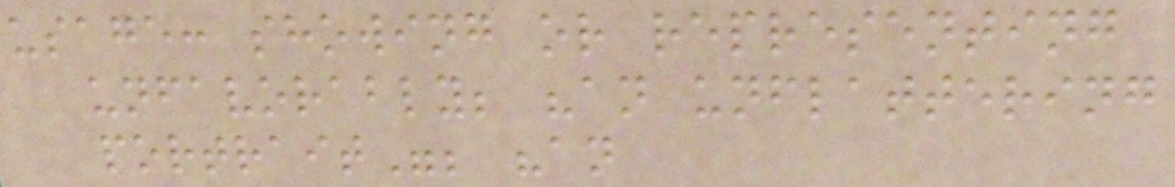usage: showing or representing
unfavorably; "an unflattering
portrait"; "an
